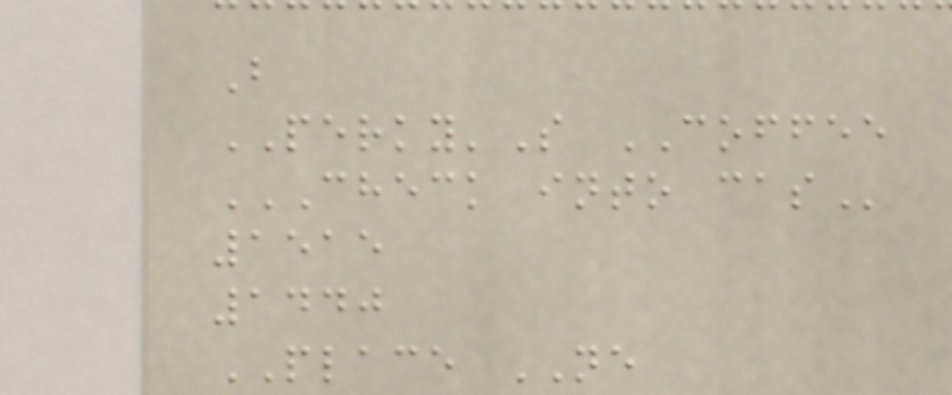B
PERKY'S COFFEE
CHECK INTO CAS
1515
1440
PLACE NE
